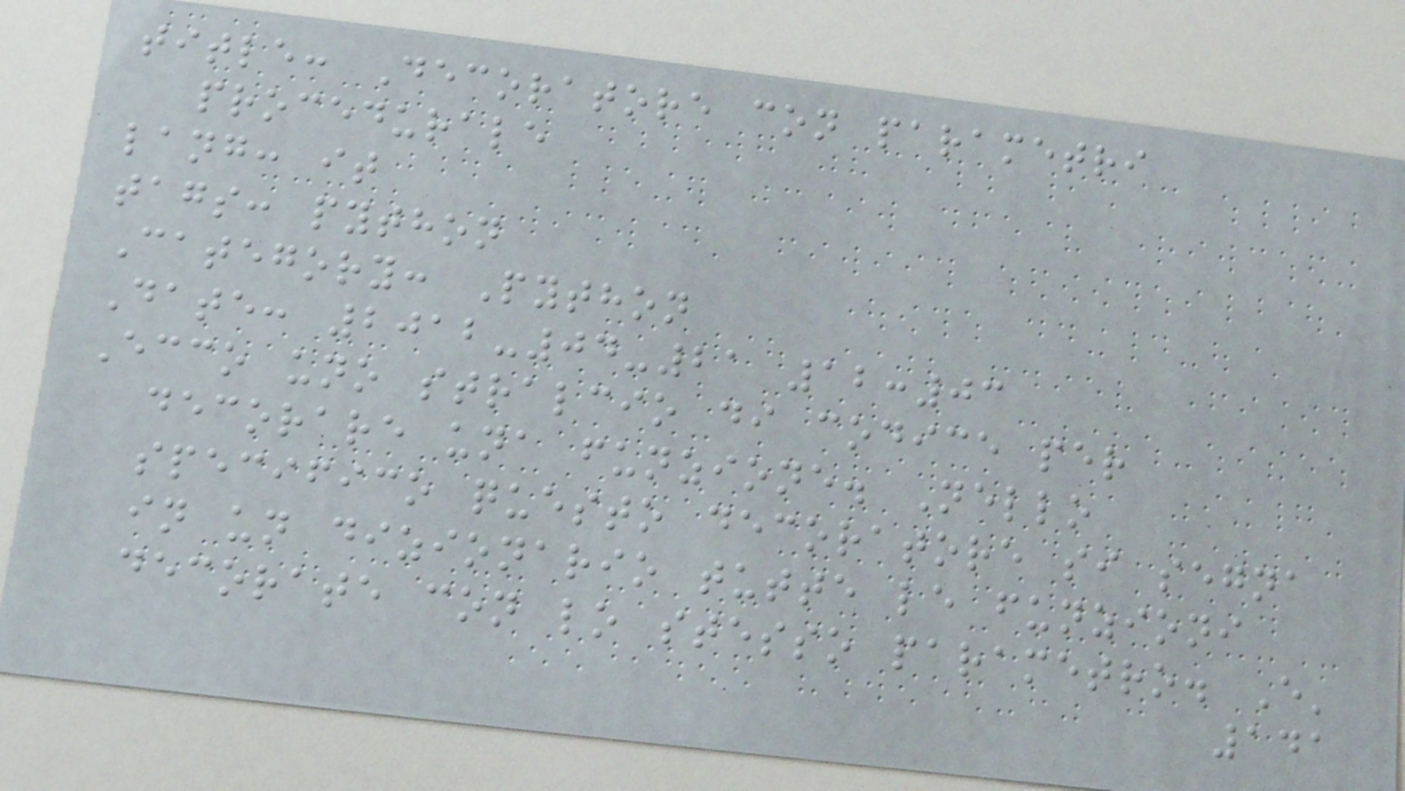title: Decoratore con parametri
procedurale
lang: it
tags: python
Category: Python
Date: 2012-04-21 12:03
Ecco uno stralcio di codice per
decorare una funzione. Nello
specifico questo decoratore si segna
in un dizionario tutte le funzioni
decorate con lo stesso parametro. E'
141
